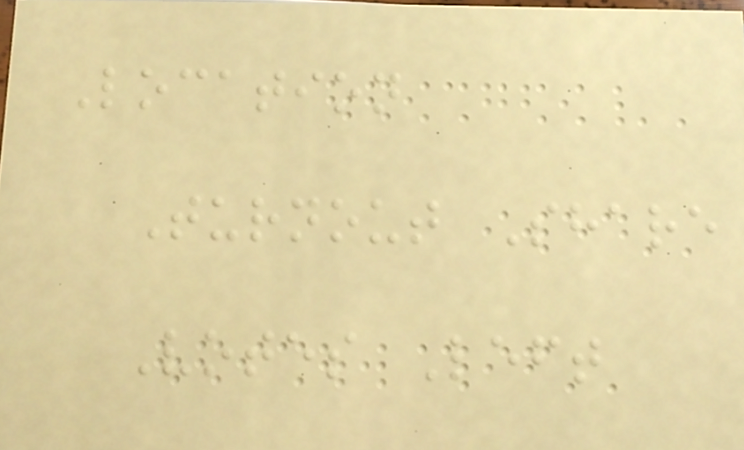Location
Turnout Share
Votes Left
